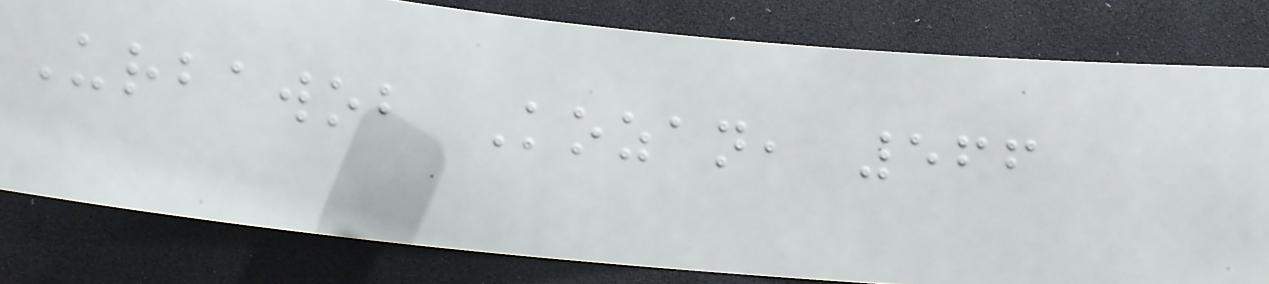Urbawob Kozan, 566
